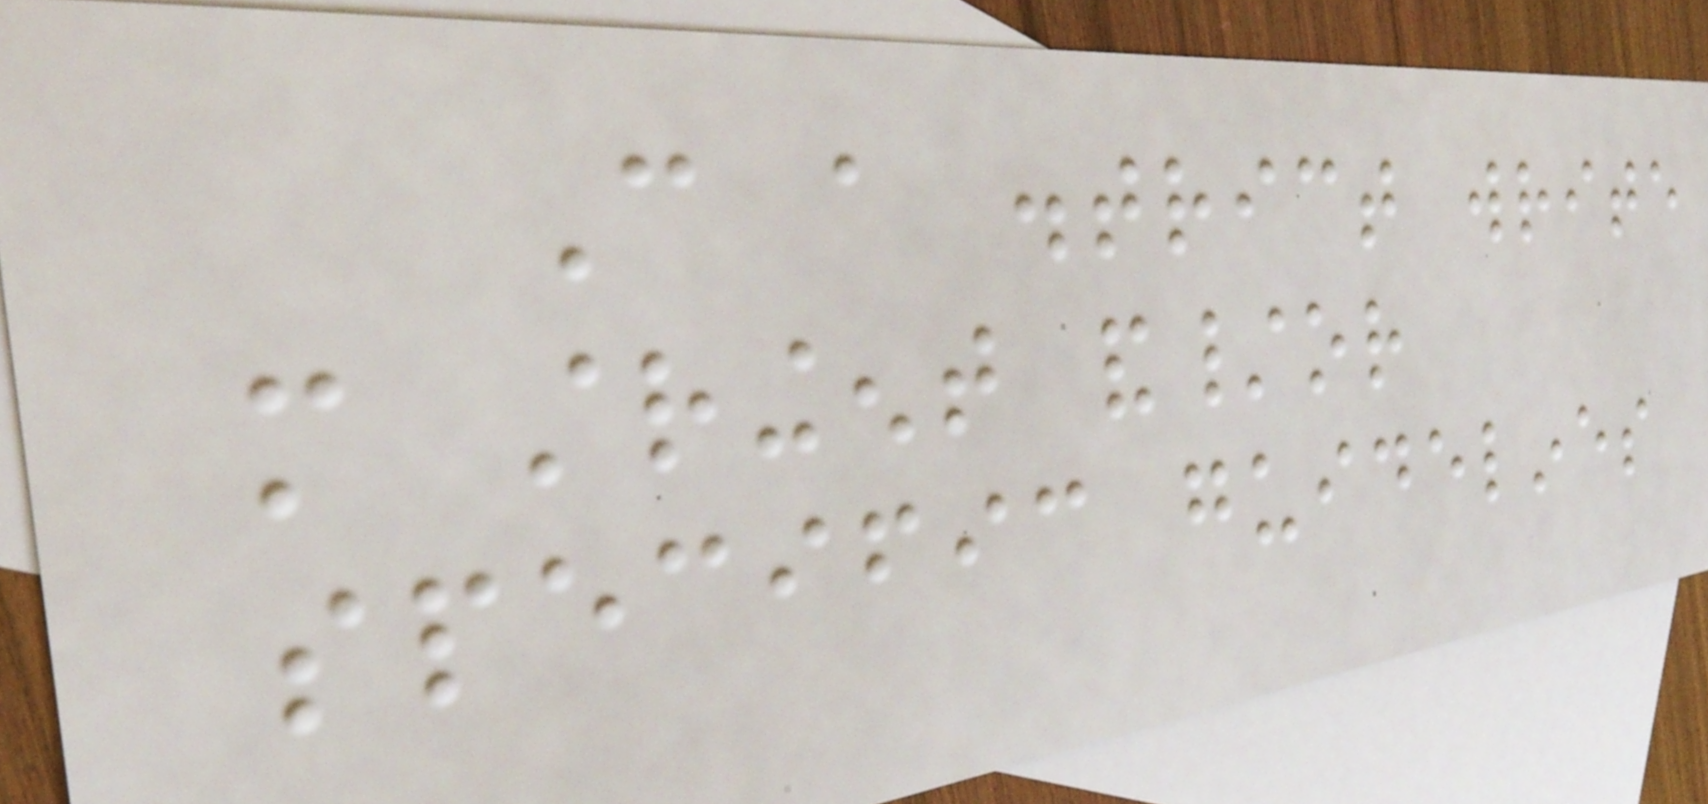Can a district write
more stringent and/or
specific guidelines
